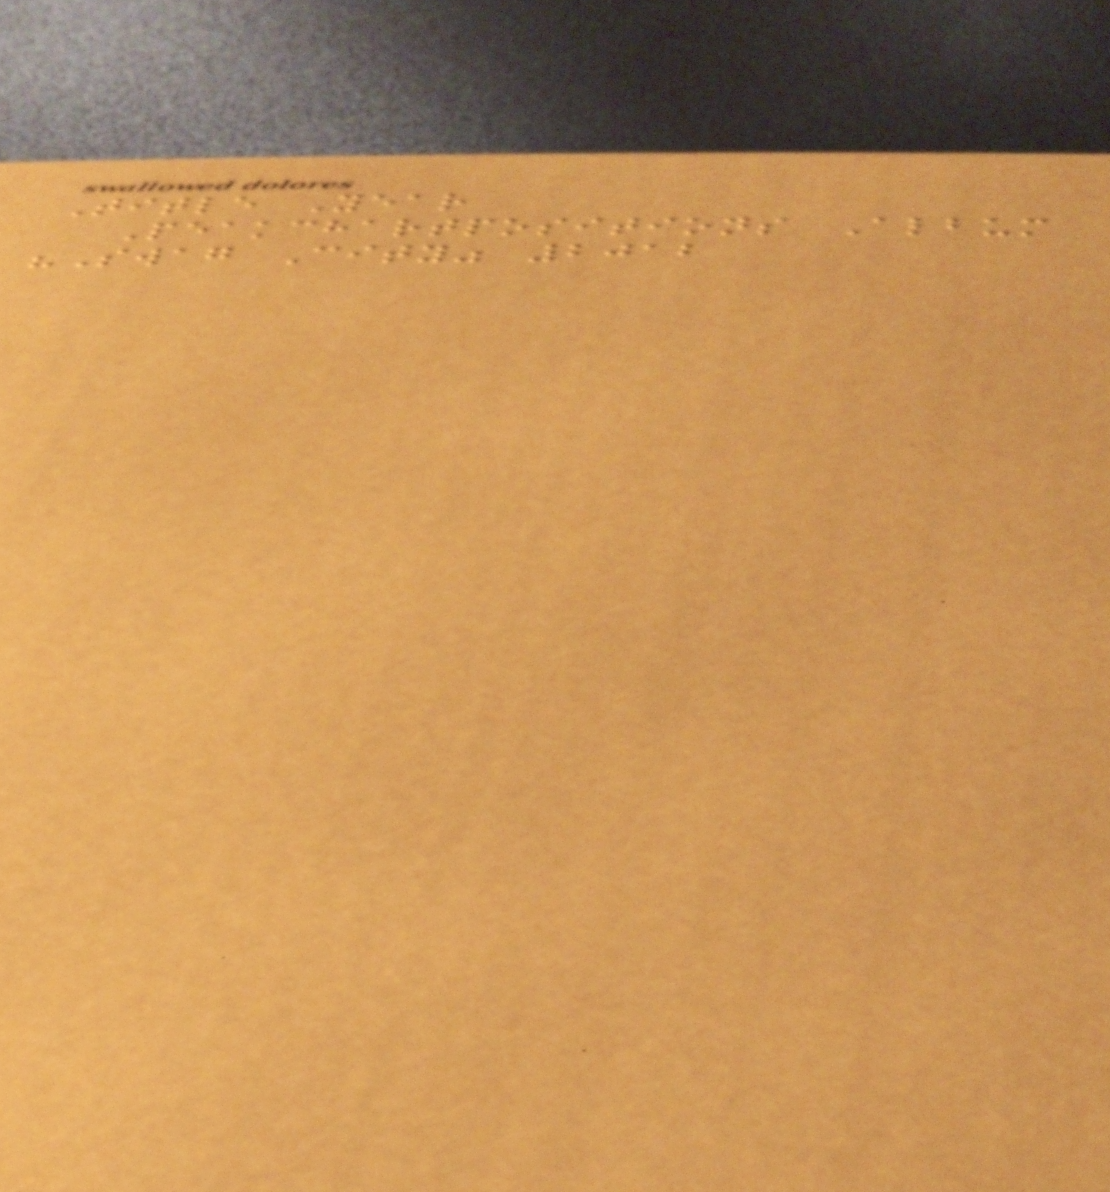Title Year
Peakchartpositions Album
"Swag City" 2012
